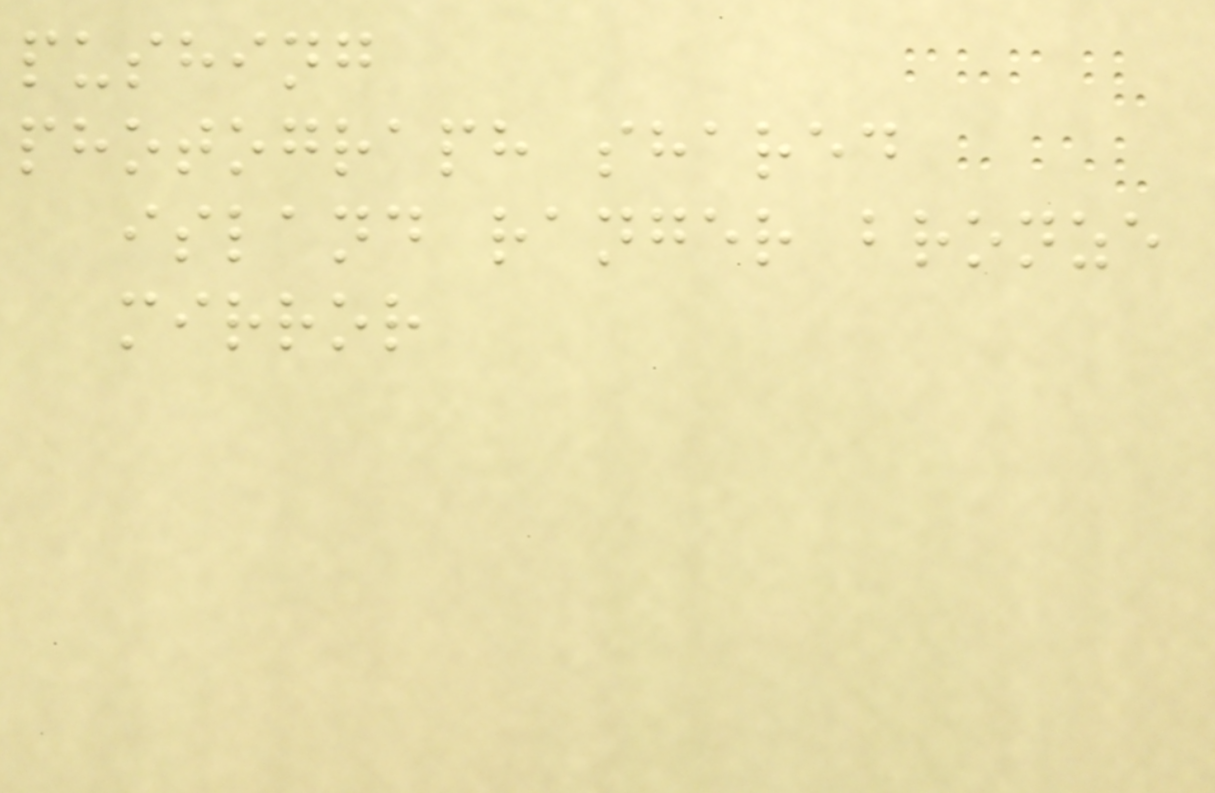pushing
photograph shared
island ranger bronze
mirror
